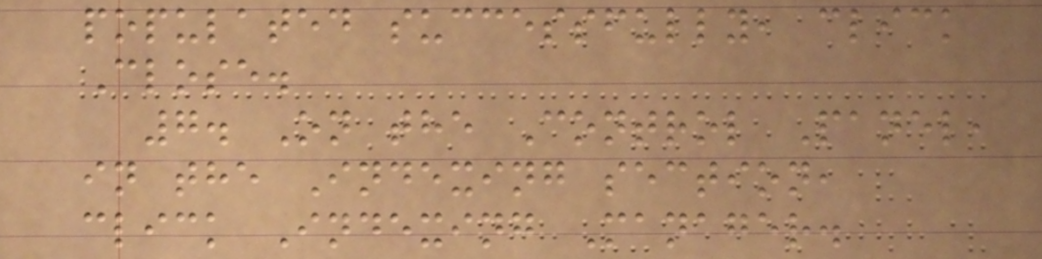populated successfully, click
Close.
7. On the Control Panel,
in the Indexing section,
click Indexing Manager.
